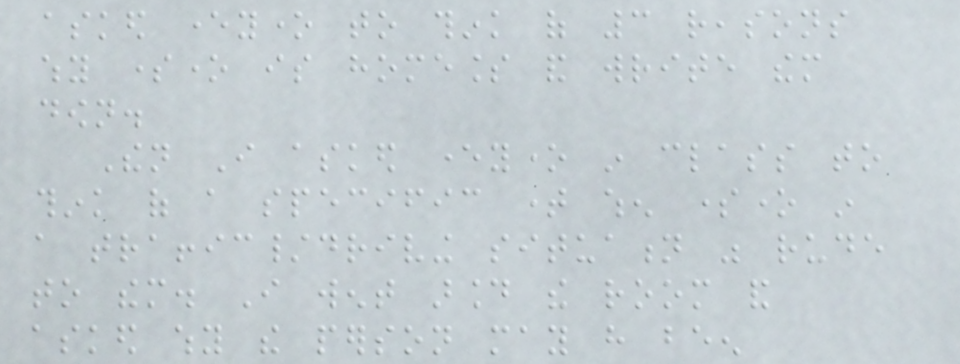asked everyone to think of 3 reasons
why someone is homeless and write them
down.
Then I asked everyone in class to
think of a specific time when someone in
a traffic/driving situation was rude
to them. I went around the room and
asked why the person may have been
